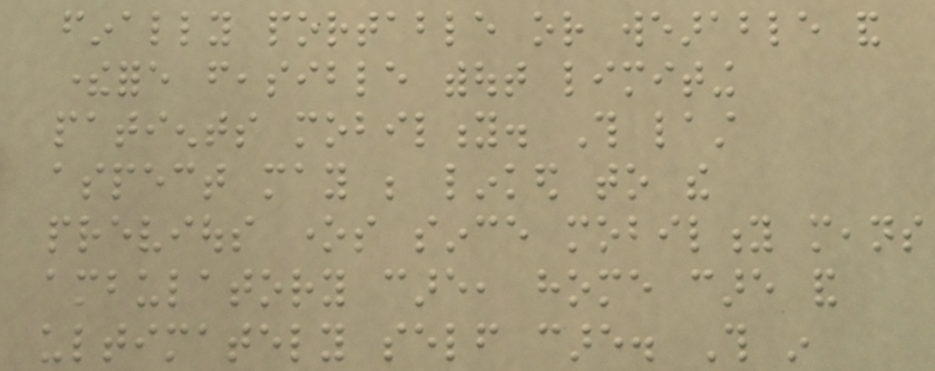finally portable or wearable and
therefore feasible without limiting
patients mobility. This last
aspect may be linked to the
previous ones since mobility means
ambulatory care, home care and
ultimately self care. This in
